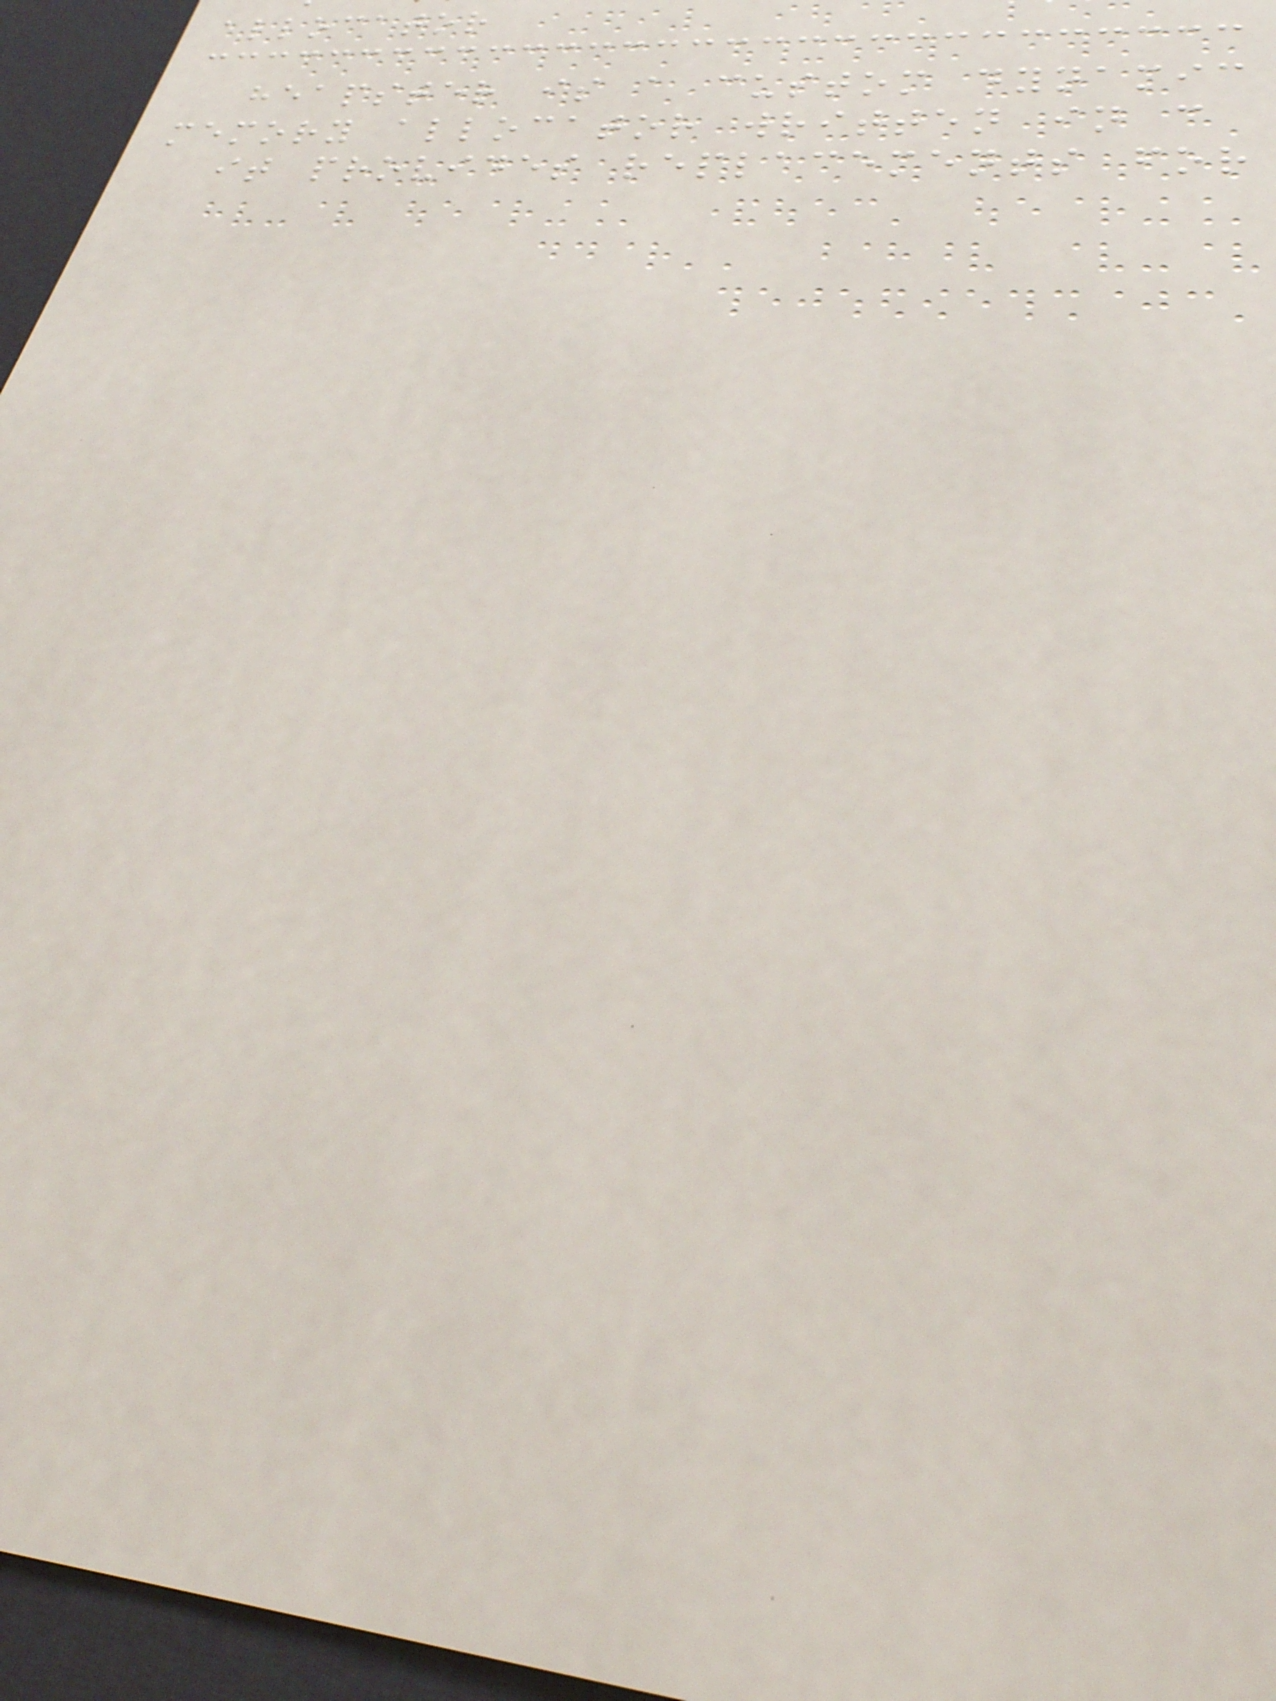allocator
heapster is a custom dynamic
memory allocator written in c
it provides replacements for
